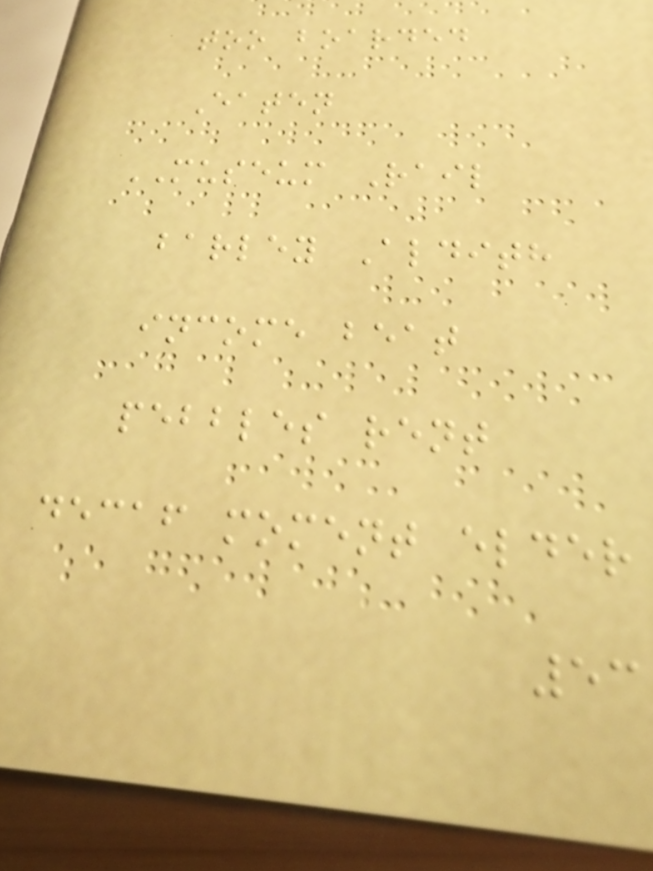too boarded
Eaten
MUSEUM Rail
barley Aldith
income beat
pebbles rent
decaf moment elder
53
